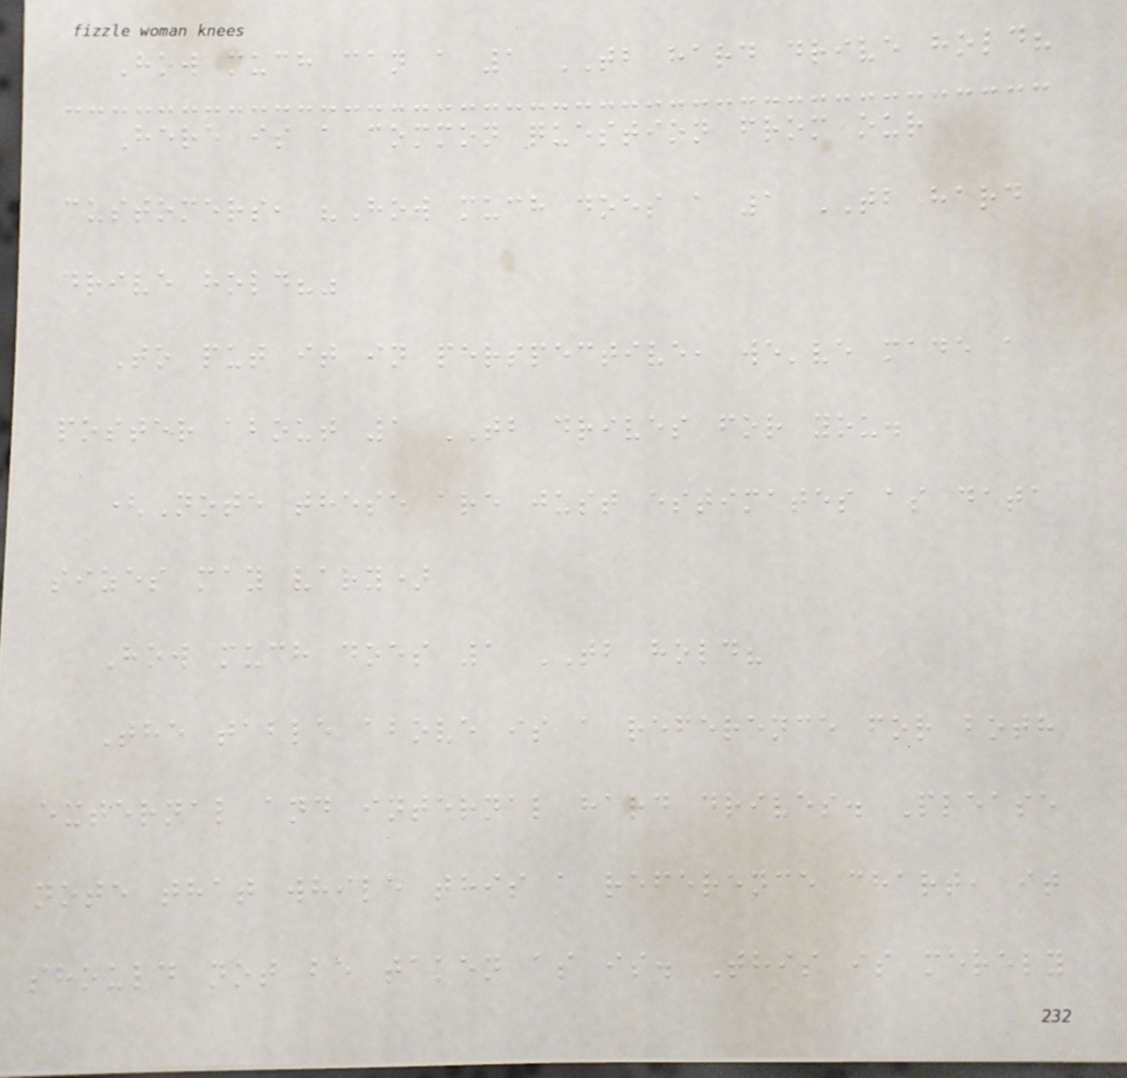How much can a 1 TB hard drive hold?
Here is a common question from our
customers, "How much does a 1 TB hard
drive hold?"
To put it in perspective, we've made a
poster about 1 TB drives for you.
(Note these are just estimates as data
sizes may vary)
How much does 1 TB hold?
The table above is a reference for both
external and internal hard drives. Please
note that while this a reference chart, it
should not be taken as is. This is merely
